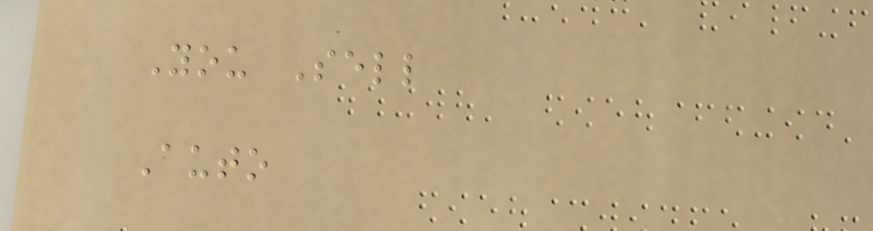You Sell
Auto
